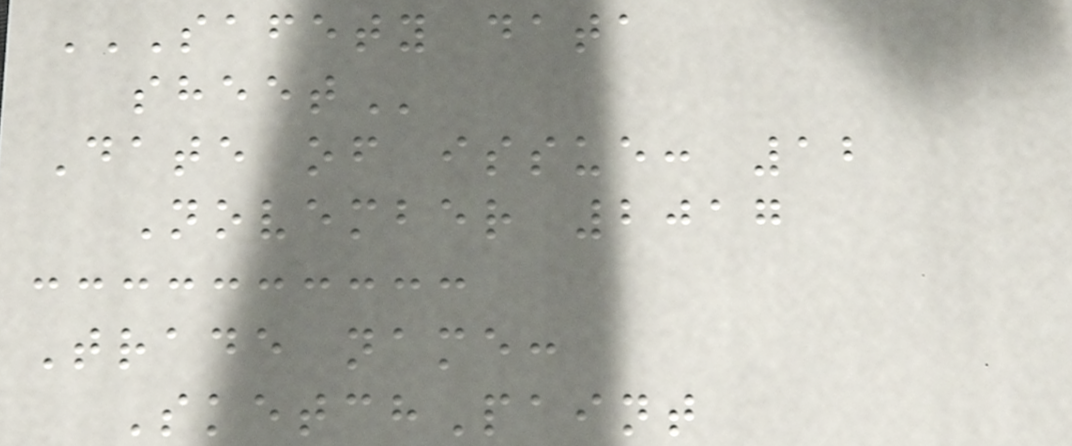SAFETY DATA
SHEET
Date of issue: 12
November 2017
Trade name:
SketchPaint
